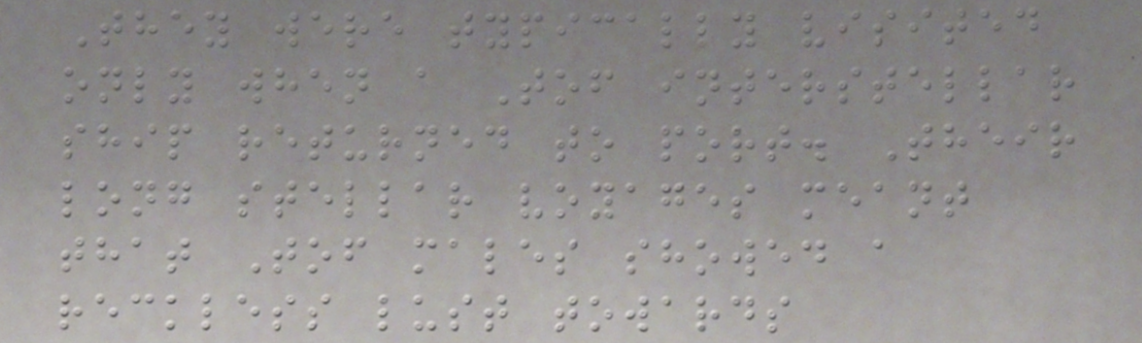They were typically visited
only when a Tof interstellar
ship returned to port. Their
long stellar voyages meant
that Tof males showed a
reckless lust towards
